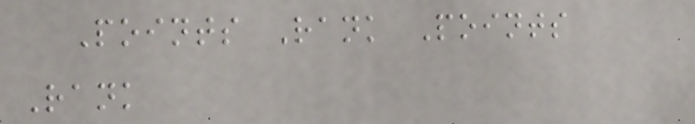Points Rank Points
Rank
